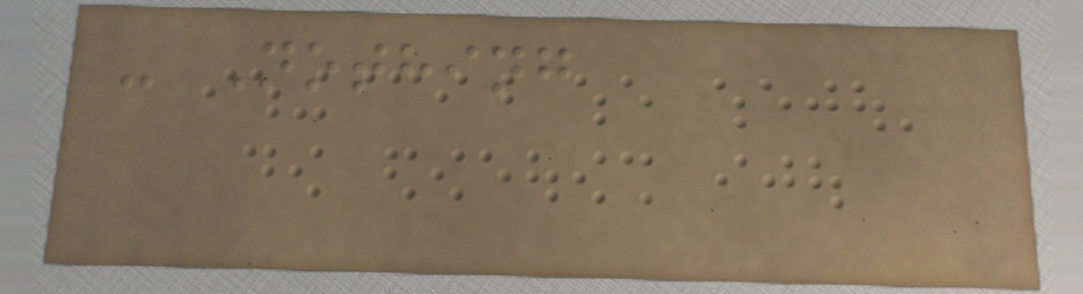- Nothing
